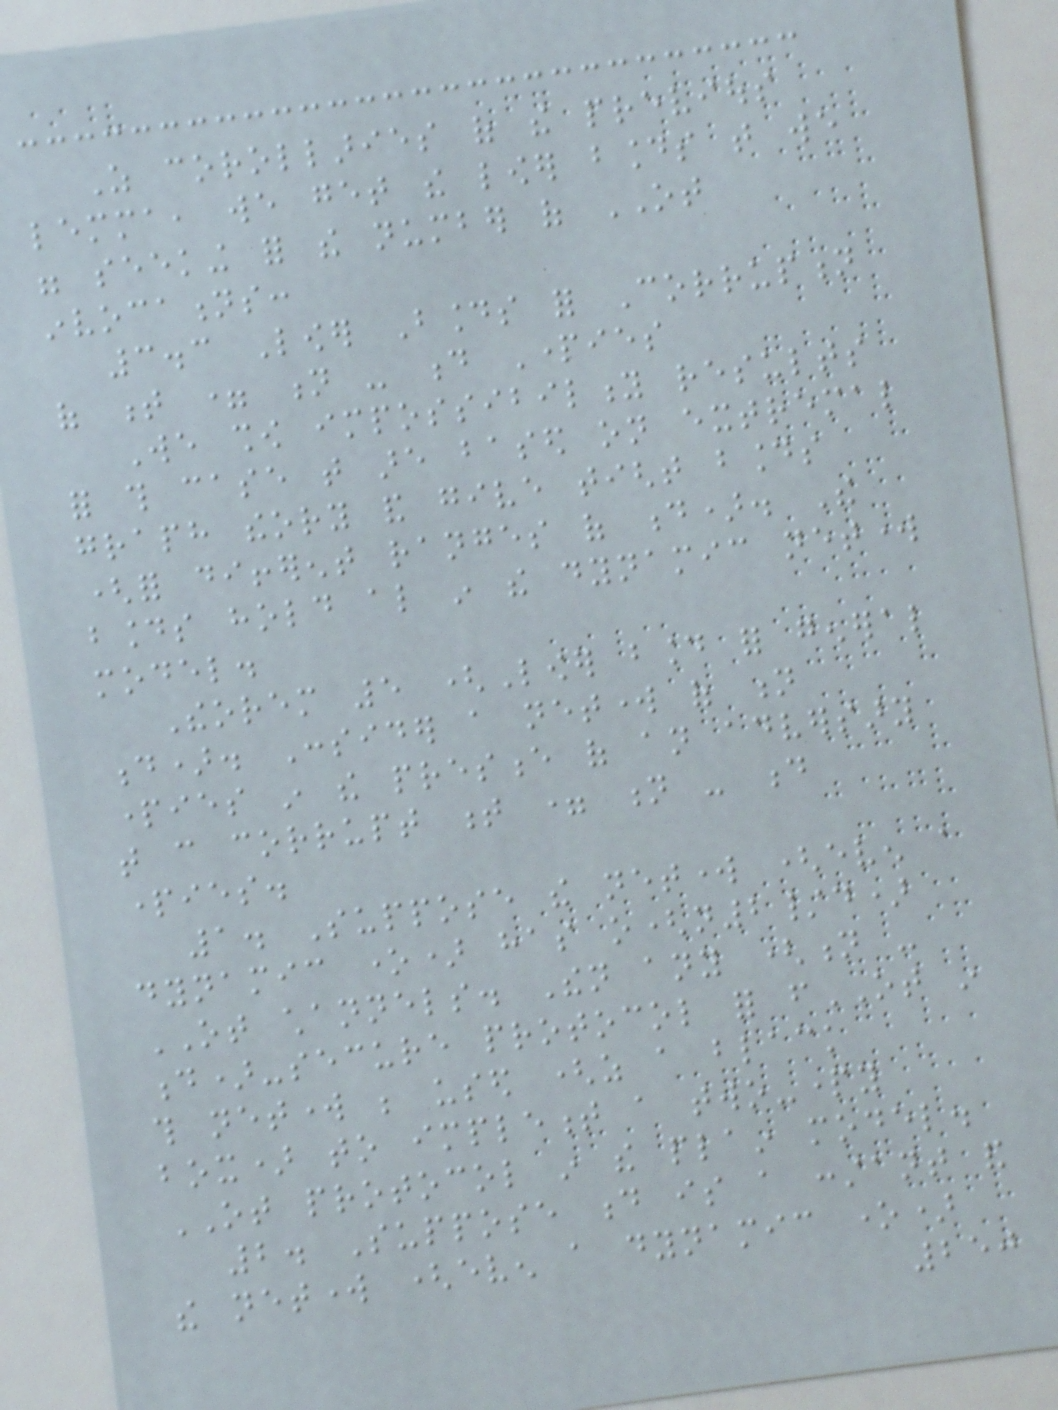As corollaries of the previous
lemma, we get the lower bounds that we
were seeking for the number of OT
invocations:
3.3 Lower Bounds for Corruption
of t = n - d Parties
We show impossibility results
for this case that are based on extremal
graph theory and give tight bounds
(for different ranges of d). The
bounds hold also in the dynamic network
model.
Theorem 5 (Lower bound for general
d). Consider a network of n
parties in the presence of an adversary
that can corrupt t = n - d
parties.
1. Suppose the network (even a
dynamic one) has o(n2/d)
OT channels. Then any (n -
d)-secure protocol for fOT in
this network be used (as a black
box) to implement a two-party
OT protocol in the plain model.
2. Suppose d is a constant and
the network (even a dynamic one)
250
